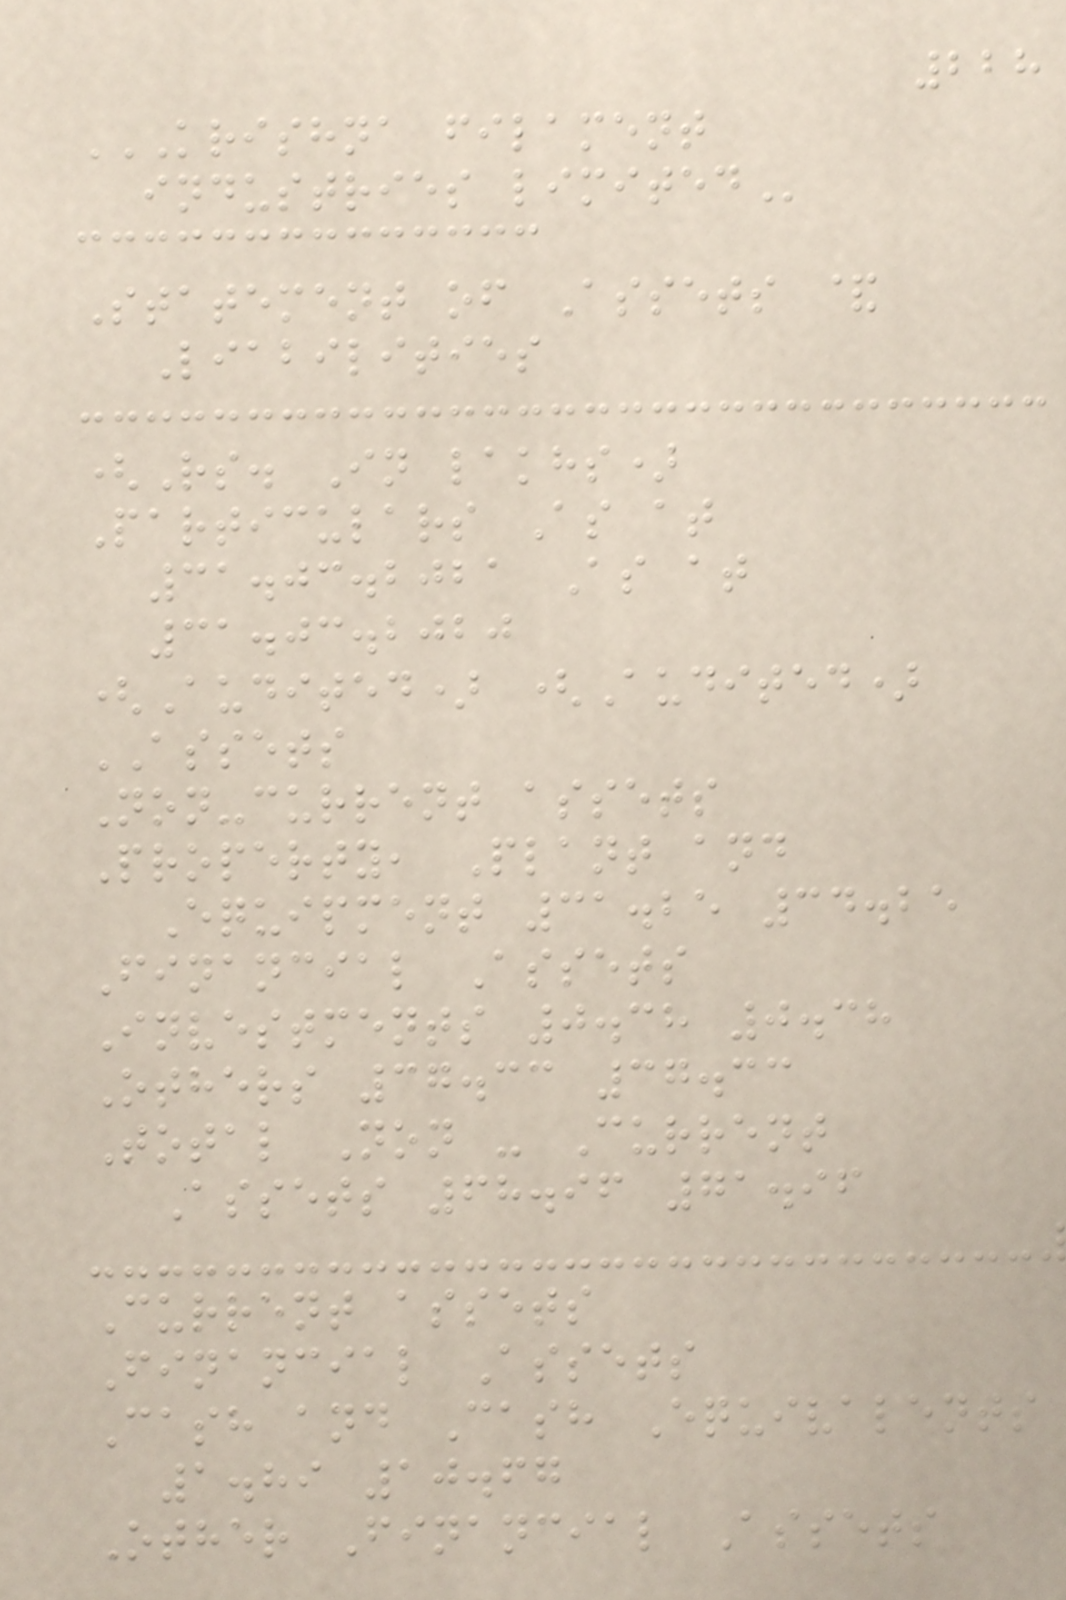228
KRISHNA FILAMENT
INDUSTRIES LIMITED
Statement of Assets &
Liabilities
(Rs. In lakhs)
Particulars As at
31.03.2021 As at
31.03.2020
(Audited) (Audited)
ASSETS
Non-current assets
Property, Plant and
Equipment 31.25 34.25
Financial Assets
Investments 0.38 0.38
Others 37.33 37.33
Total Non - Current
Assets 68.96 71.96
Current assets
Financial Assets
Cash and Cash Equivalents
1.89 10.67
Other Financial Assets
